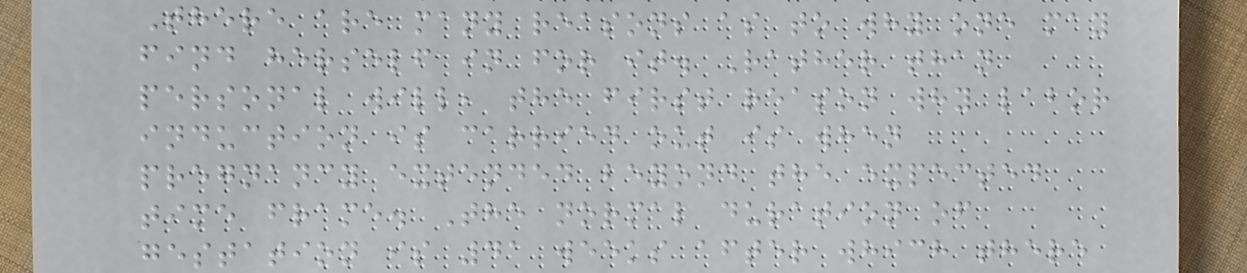There are many reasons as to why one may
find herself in for it. Rather than
personal will, the first reason why labor
induction is carried out is when
pregnancy extended beyond the expected
time frame. The normal duration of
gestation is 41 weeks after which there
